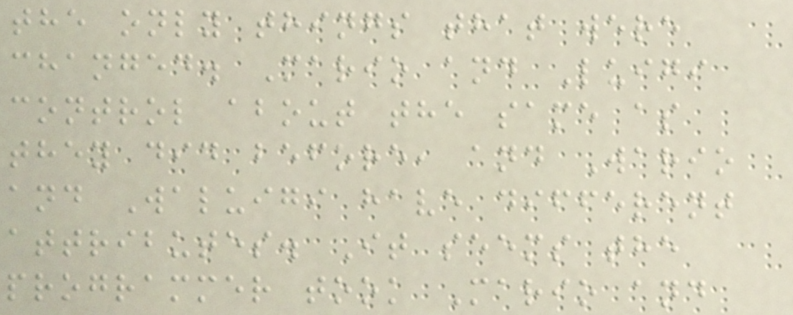the only things that were
changed. Mario and Luigi
control about the same as
they did before, and Wario
and Waluigi have different
attributes. It seems the
programmer took Mario and
